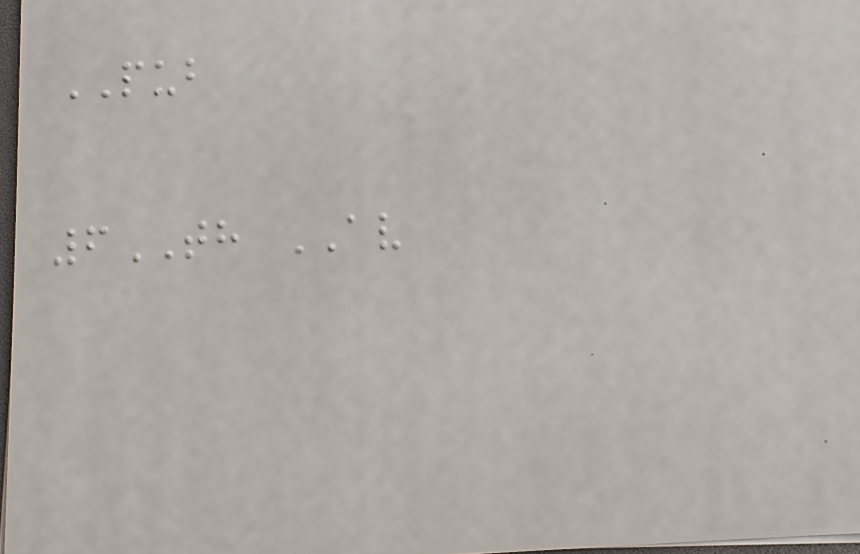PUB
6TH AV
